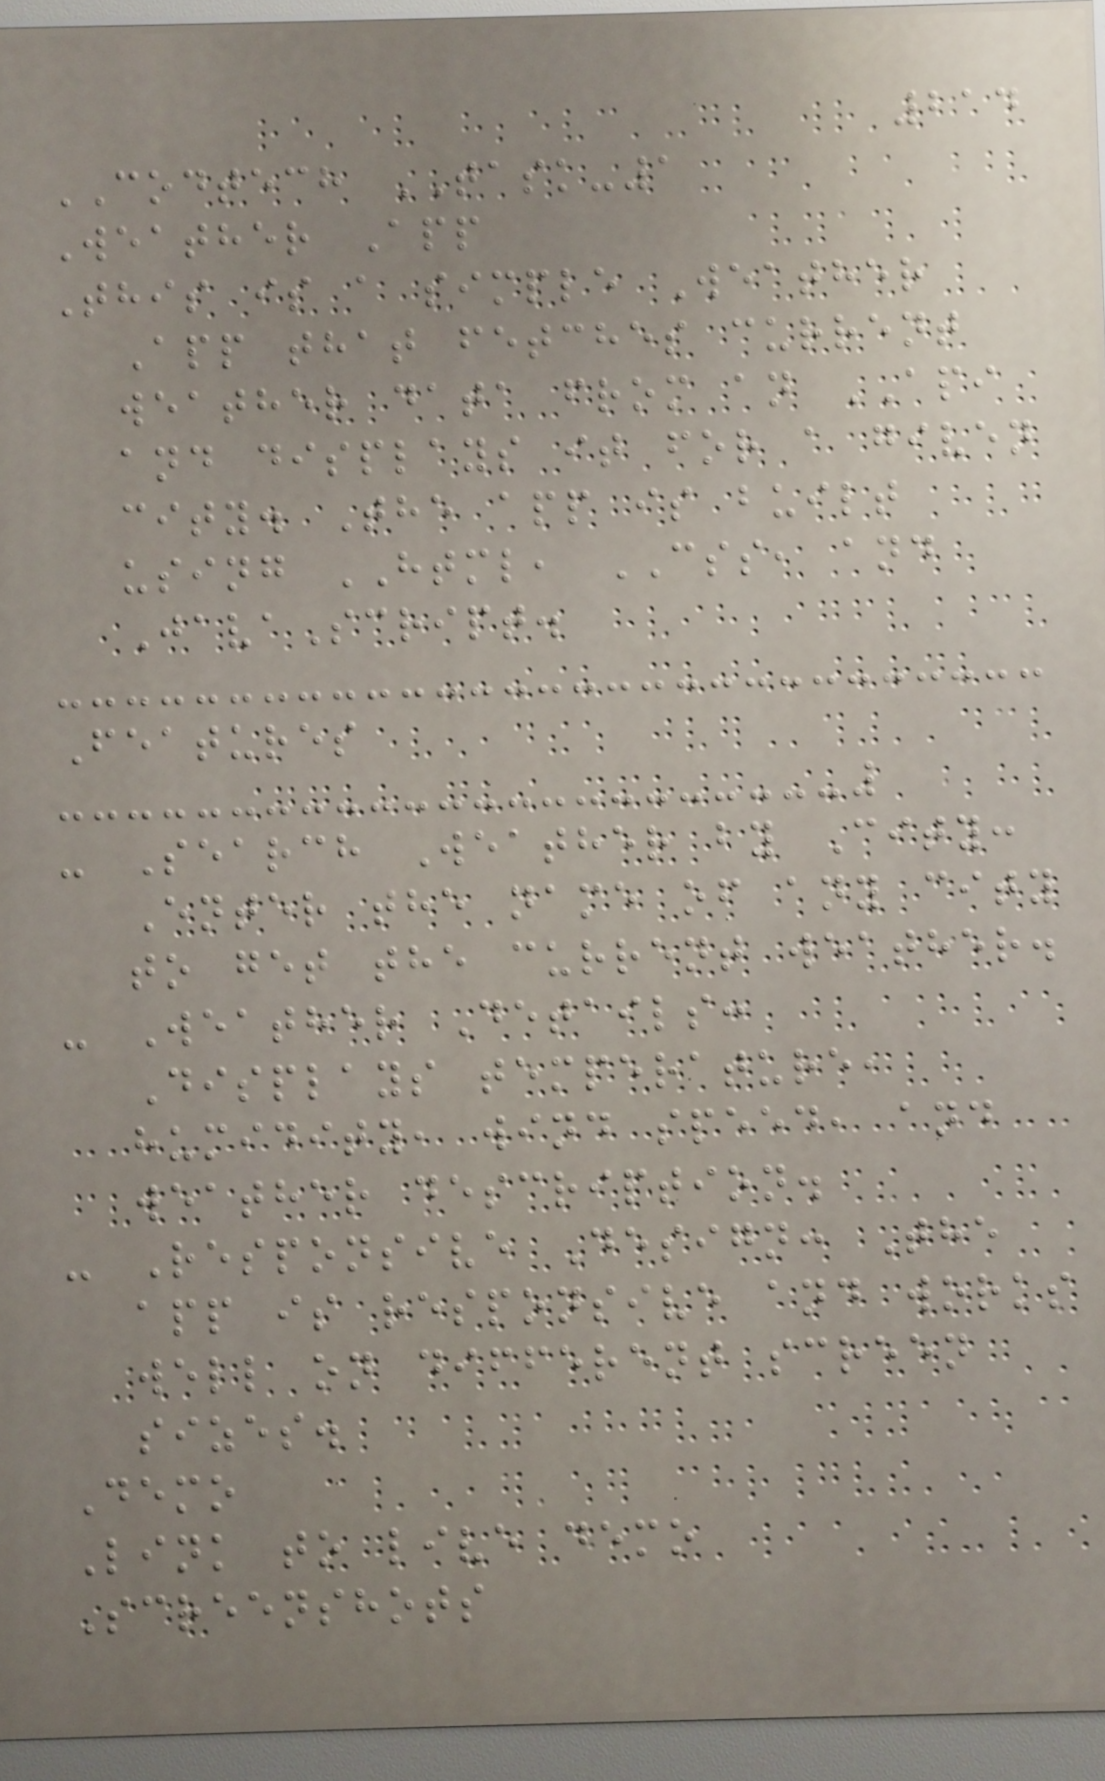214
CODTECH TASK-1
Weather App
This is a simple Weather
App that fetches current
weather data from an API
and displays it for a given
city. The app is built
using HTML, CSS, and
JavaScript.
Features
- Search Weather by City:
Enter the name of any city
to get the current weather.
- Weather Details:
Displays temperature,
humidity, wind speed, and
weather description.
- Responsive Design: The
app is responsive and works
well on different screen
sizes.
Demo
Link to live demo
Screenshots
